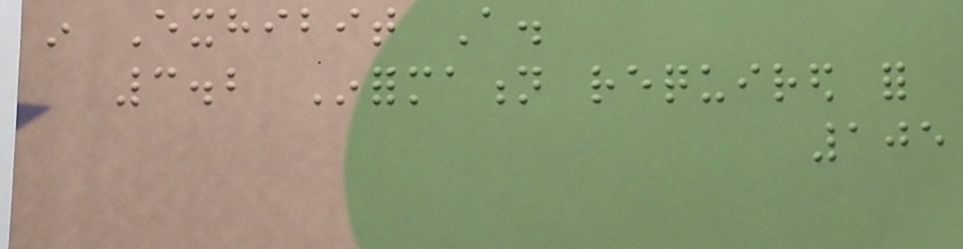in Exhibit A.
3.2 Information required for
105
